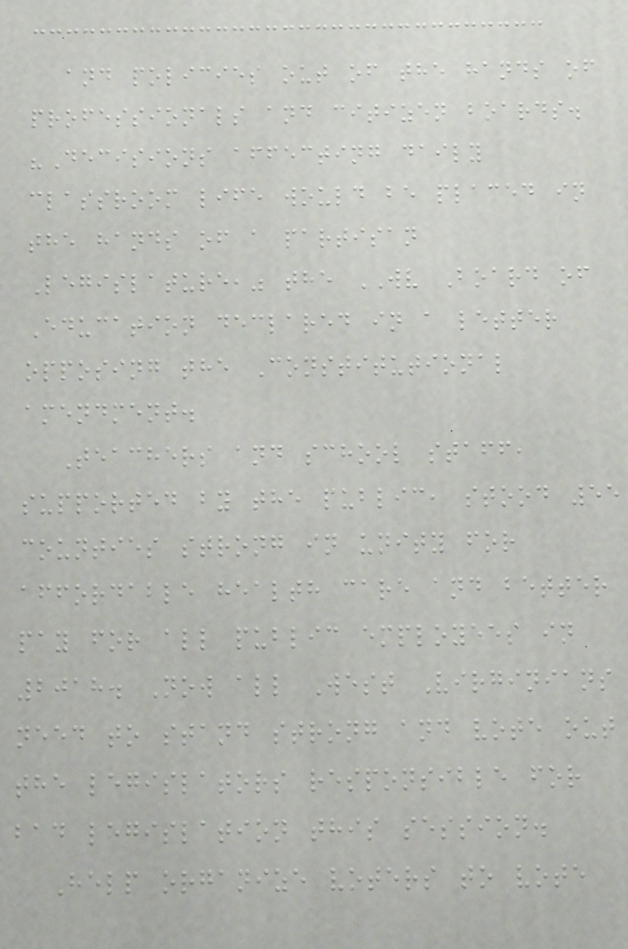and policies out of the hands of
professionals and citizen boards.
"Decisions affecting daily
classroom life would be placed in
the hands of a partisan
Legislature," the WV Board of
Education declared in a letter
opposing the Constitutional
amendment.
Teachers and school staff,
supported by the public, stood 55
counties strong in unity for
affordable health care and better
pay for all public employees in
2018. Now all West Virginians
need to stand strong and vote out
the legislators responsible for
bad legislation this session.
Help organize voters to vote
